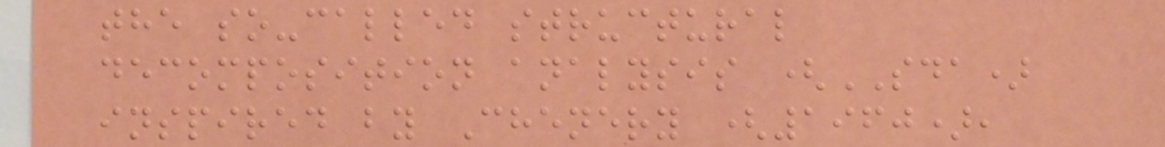the so-called structural
decomposition analysis (SDA)
inspired by Chenery (1960),
